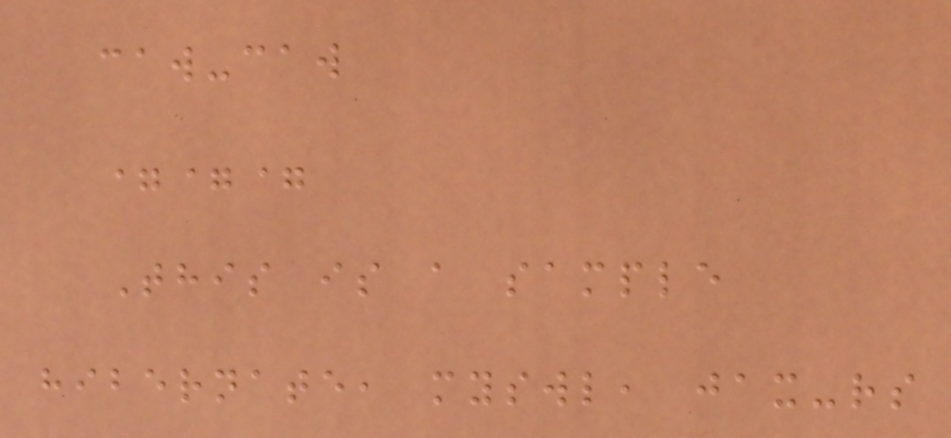caw-caw
===
This is a sample
hibernate, myswl, jax-rs
